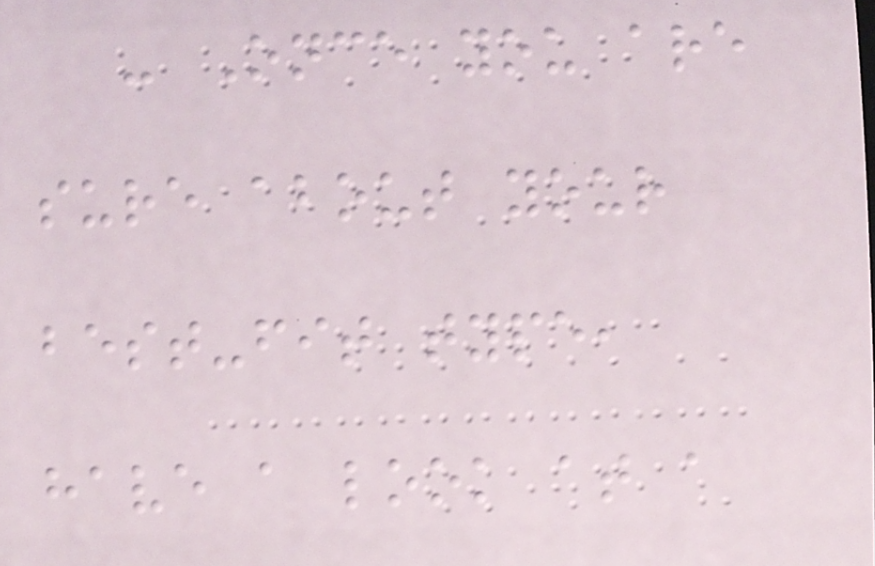- Once you are
sure about your
best-fit type,
have a look at a
